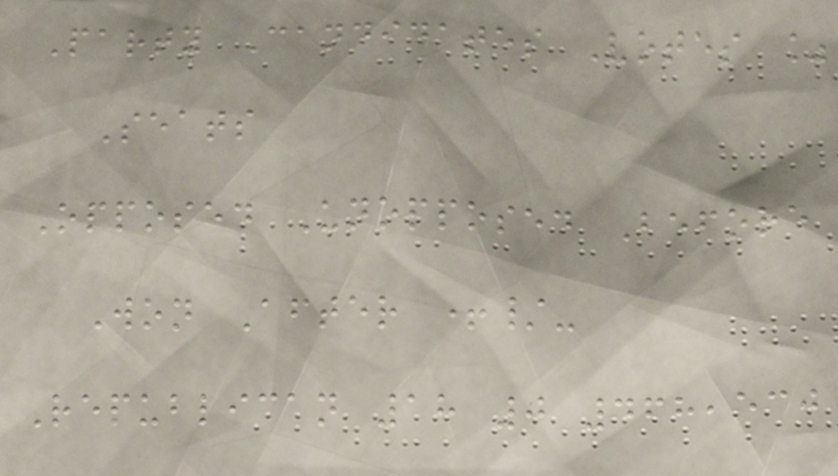Party Candidates Votes %
Seats
Opposed Unopposed Before
Won After +/-
Republican 18 0 468,530
